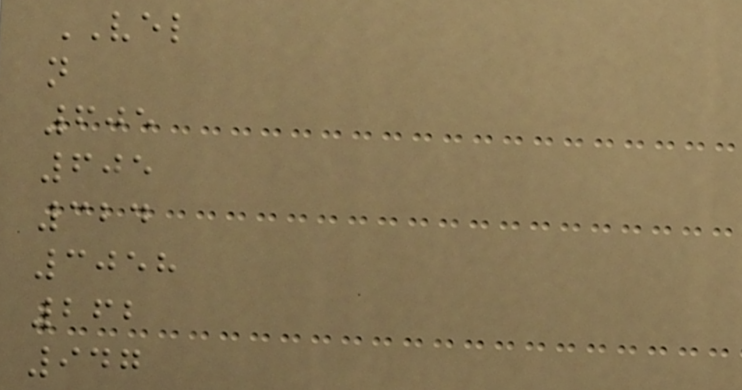VEL
n
605
605
324
3058
262
947
